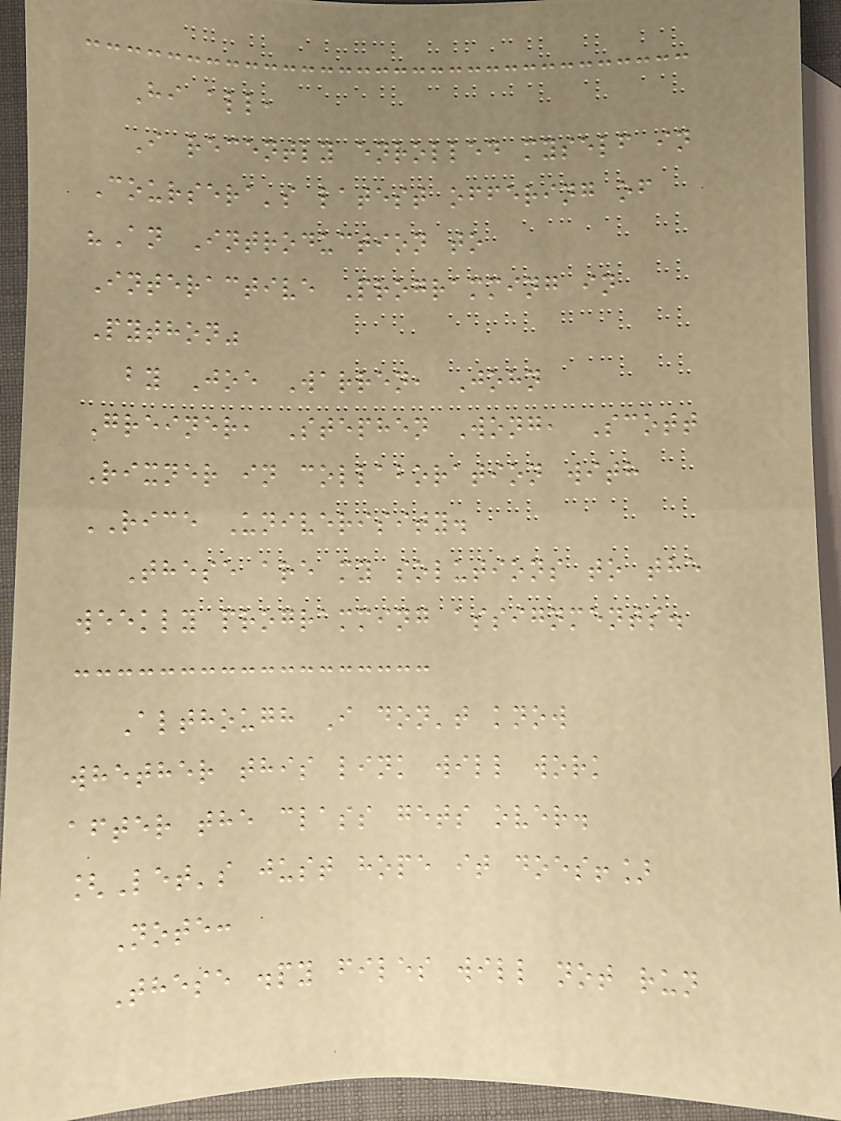Hi all,
I recently enrolled myself in
Coursera's latest offering of
"An Introduction to
Interactive Programming in
Python"
by Joe Warren, John
Greiner, Stephen Wong, Scott
Rixner in collaboration with
RICE Univerisity.
These are my solutions to the
weekly programming assignments.
Although I don't know
whether this link will work
after the class gets over.
[Let's just hope it does!]
Note:
These .py files will not run
